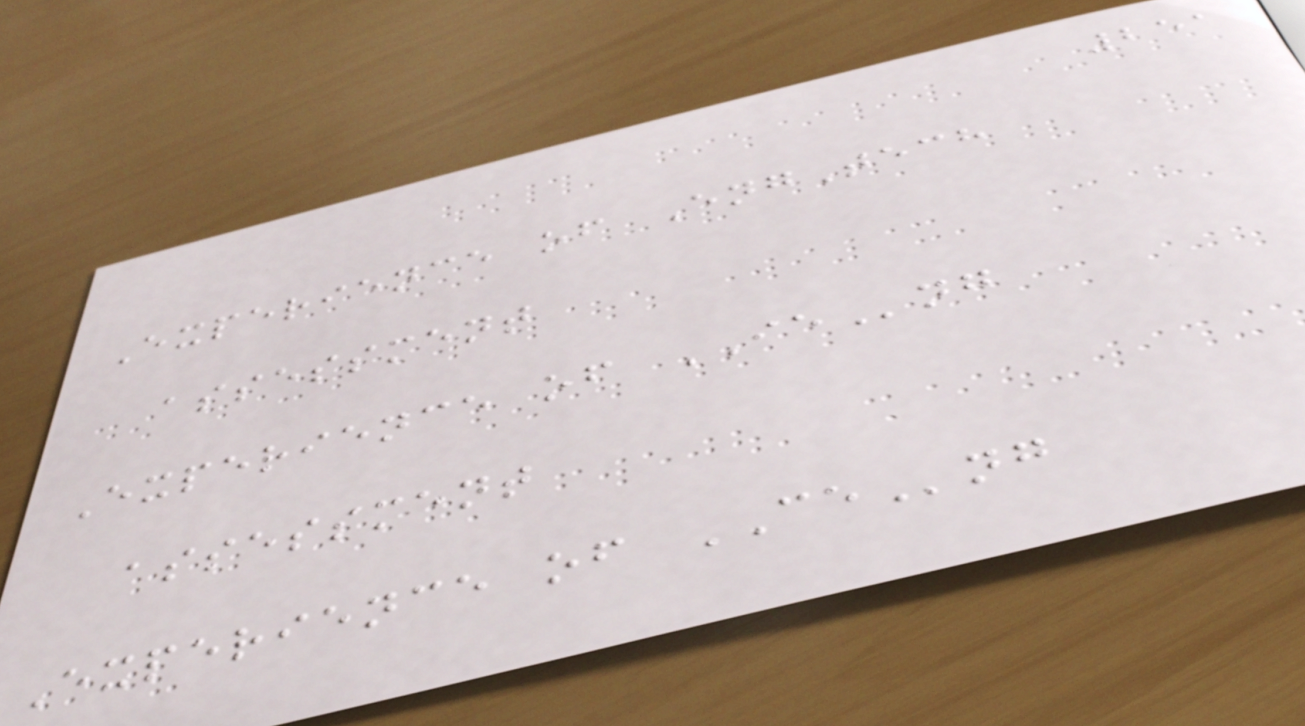251
Experience of EngTech
assessment
Experience of IEng
assessment
Experience of CEng
